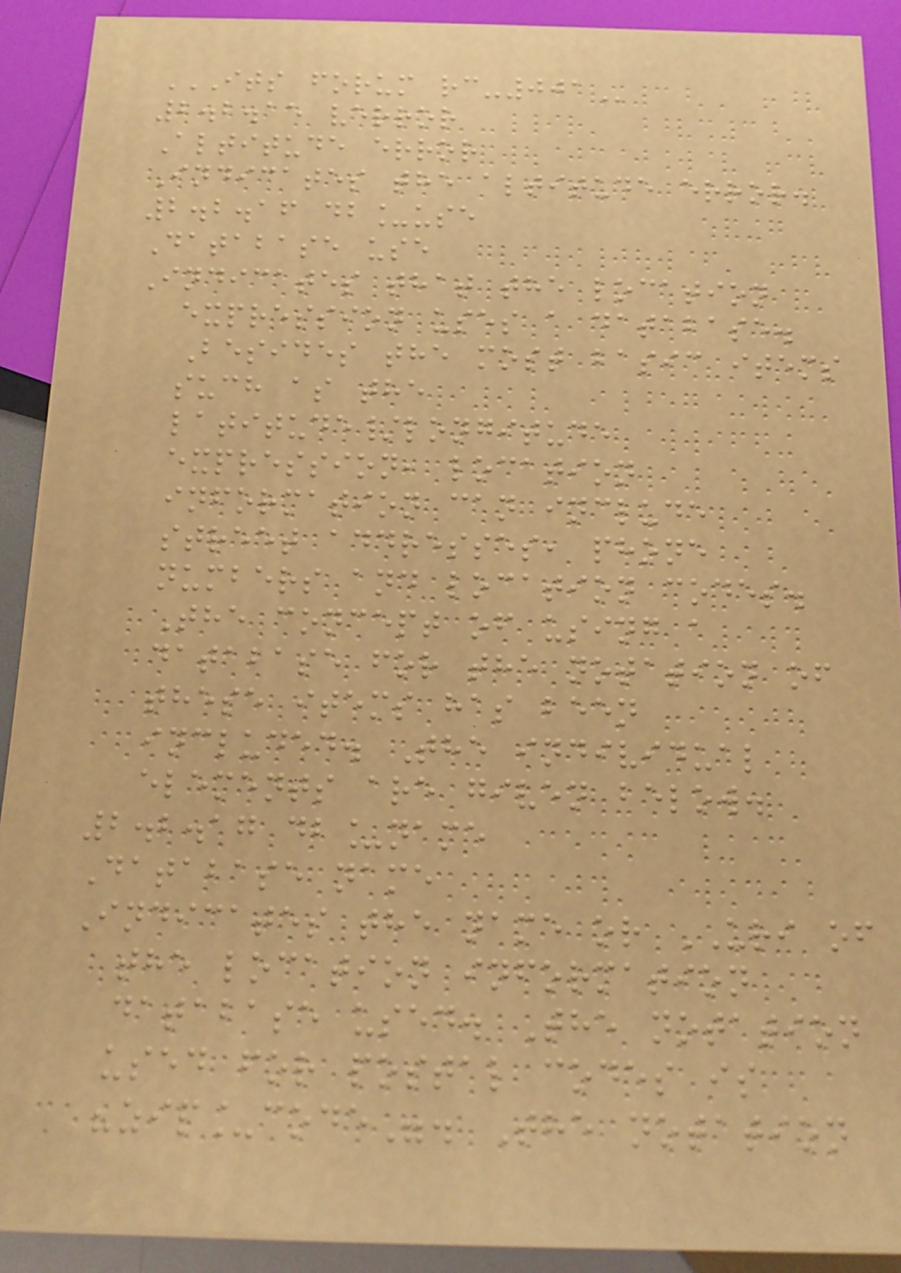ITS FORUM RC-001
2.2.15 verror
Altitude error
Indicates the altitude error.
2.2.16 db_use
Database use
Indicates that the location
expression uses a database.
Besides the most basic items
such as the
latitude/longitude
expression, location
information can include
street addresses, phone
numbers and location codes.
The concept of using a
database for the notation of
these items has been
included. The individual
elements are given below.
2.2.17 db_name
Database name
Indicates the name or URI of
the location information
database used. The notation
used for postal codes is
"zip_code". The notation
